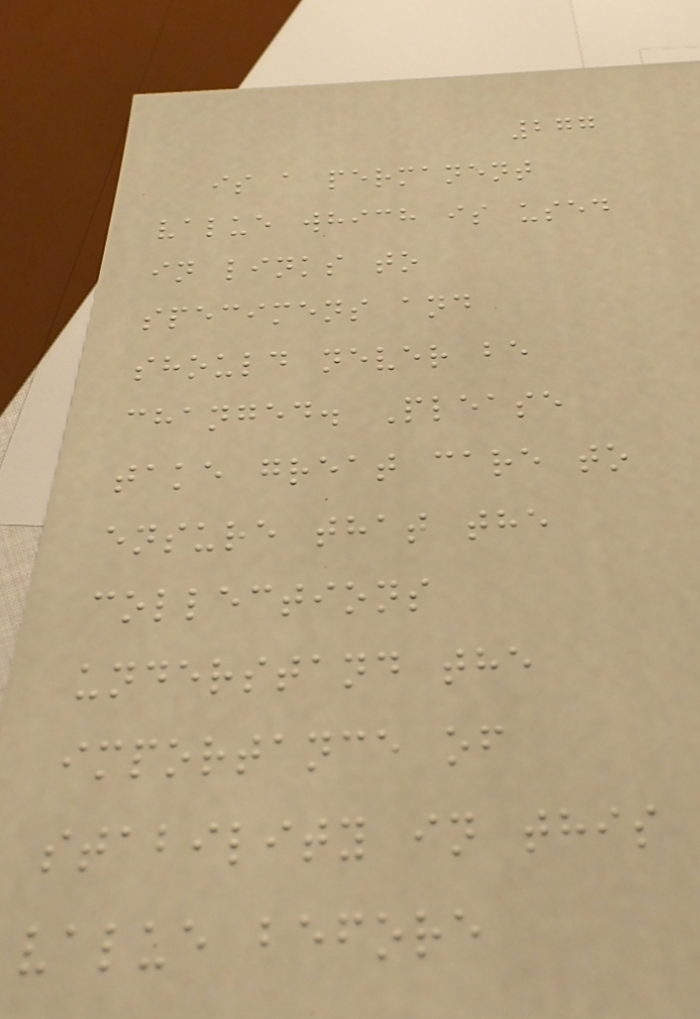277
is a permanent
value which is used
in links to
specimens and
should never be
changed. Please
take great care to
ensure that the
collections
understand the
importance of
stability in this
value before
